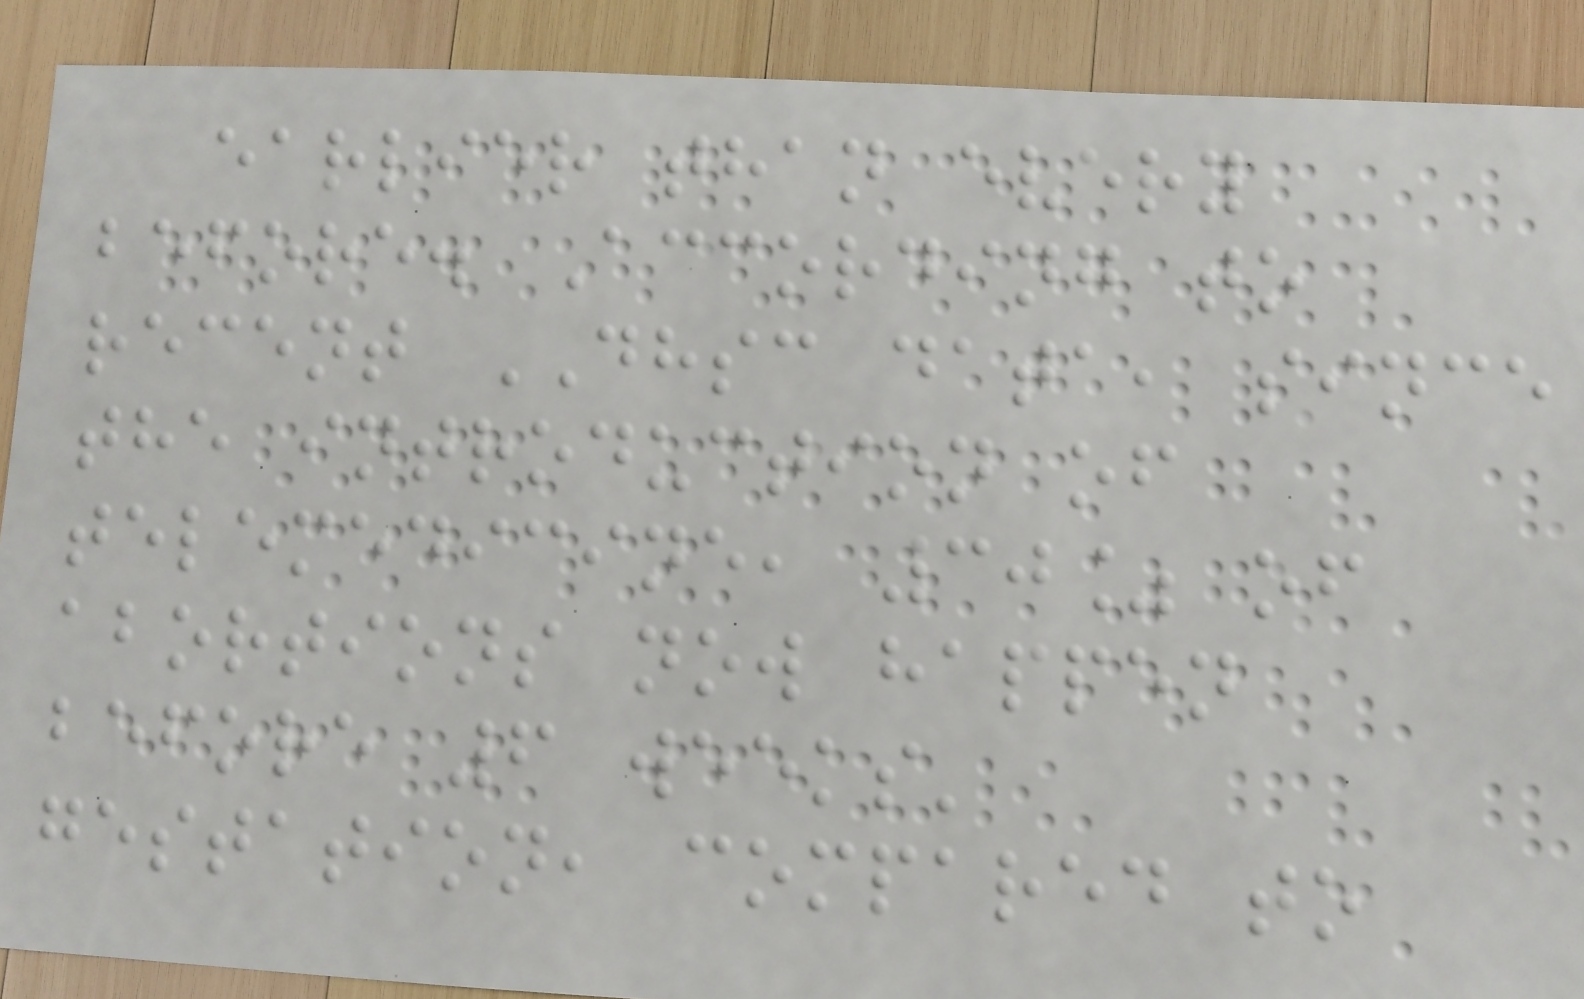earlier than every
before. According to
recent DHSC data, since
the introduction of
telemedicine, 30% of
abortions now happen
before 6 weeks'
gestation, compared to
